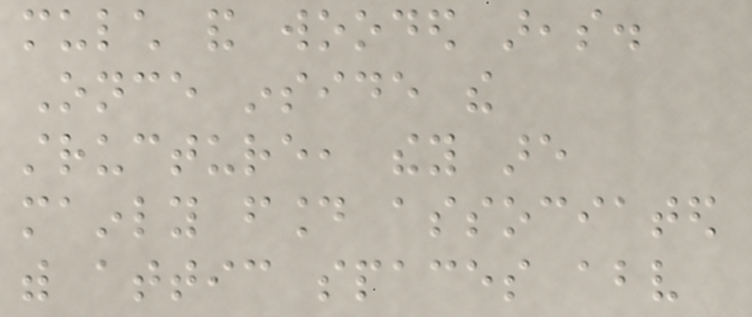mulch and wooded areas.
Once inside the
structure, they are
mainly found associated
with attic spaces above
